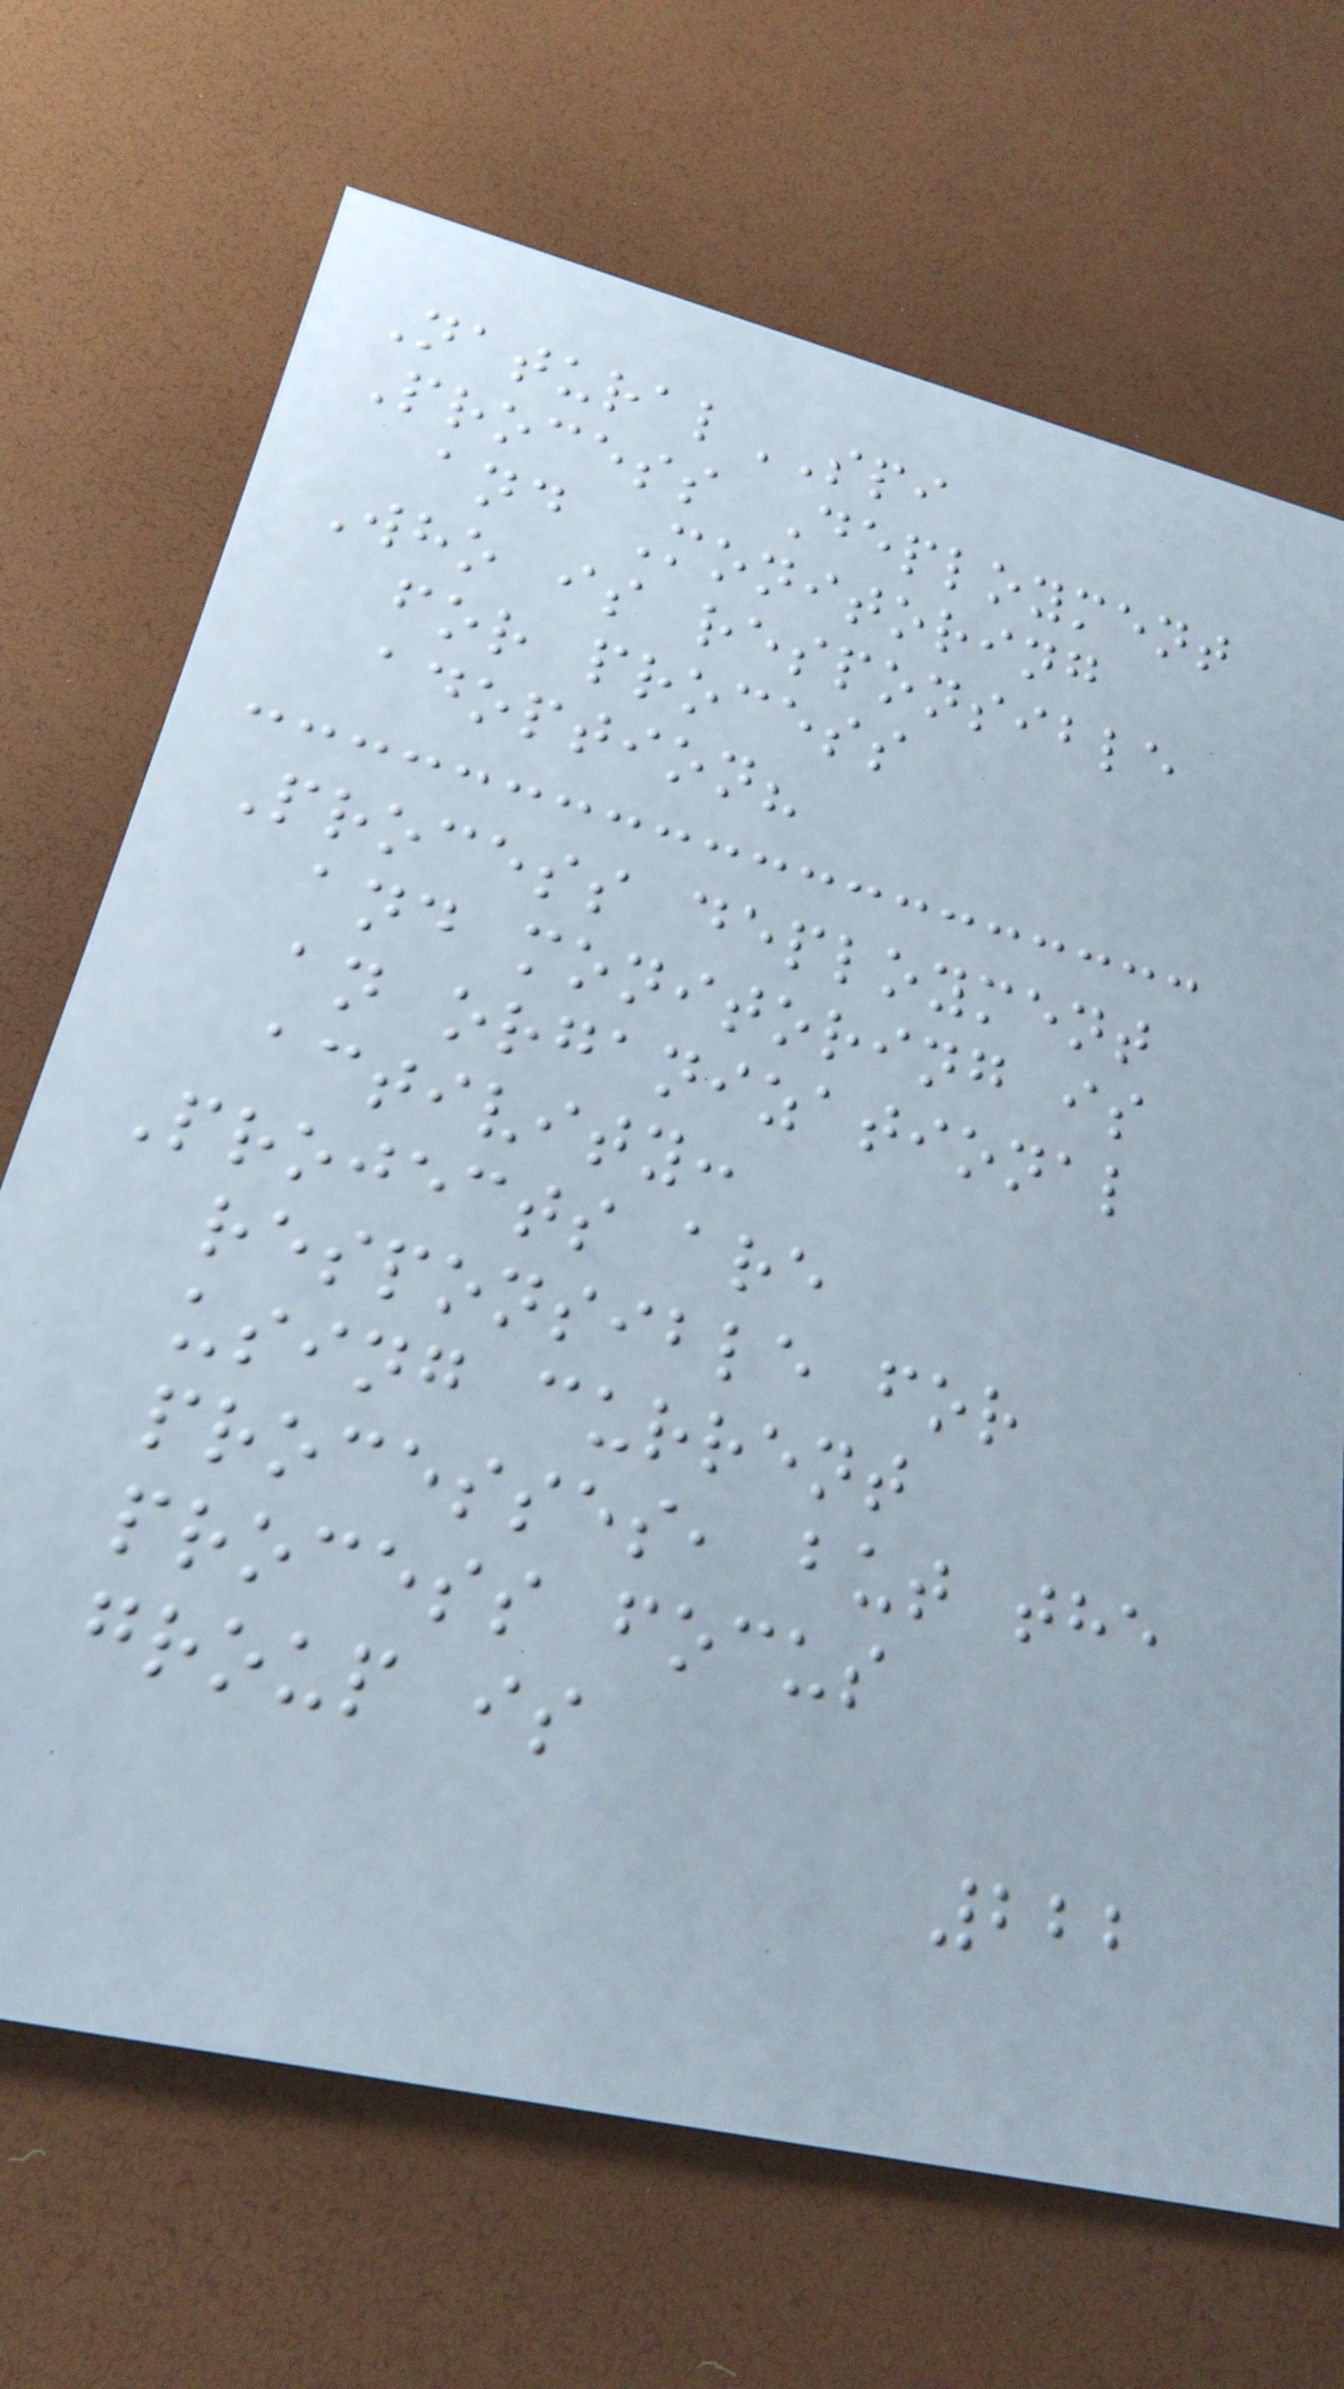NaturalSPI
Process Deployment
and Monitoring
Who is responsible
for process
adoption?
Process deployment
and monitoring is
an organizational
activity:
Projects are
responsible for
using current
processes, but the
process focus
group is
222
